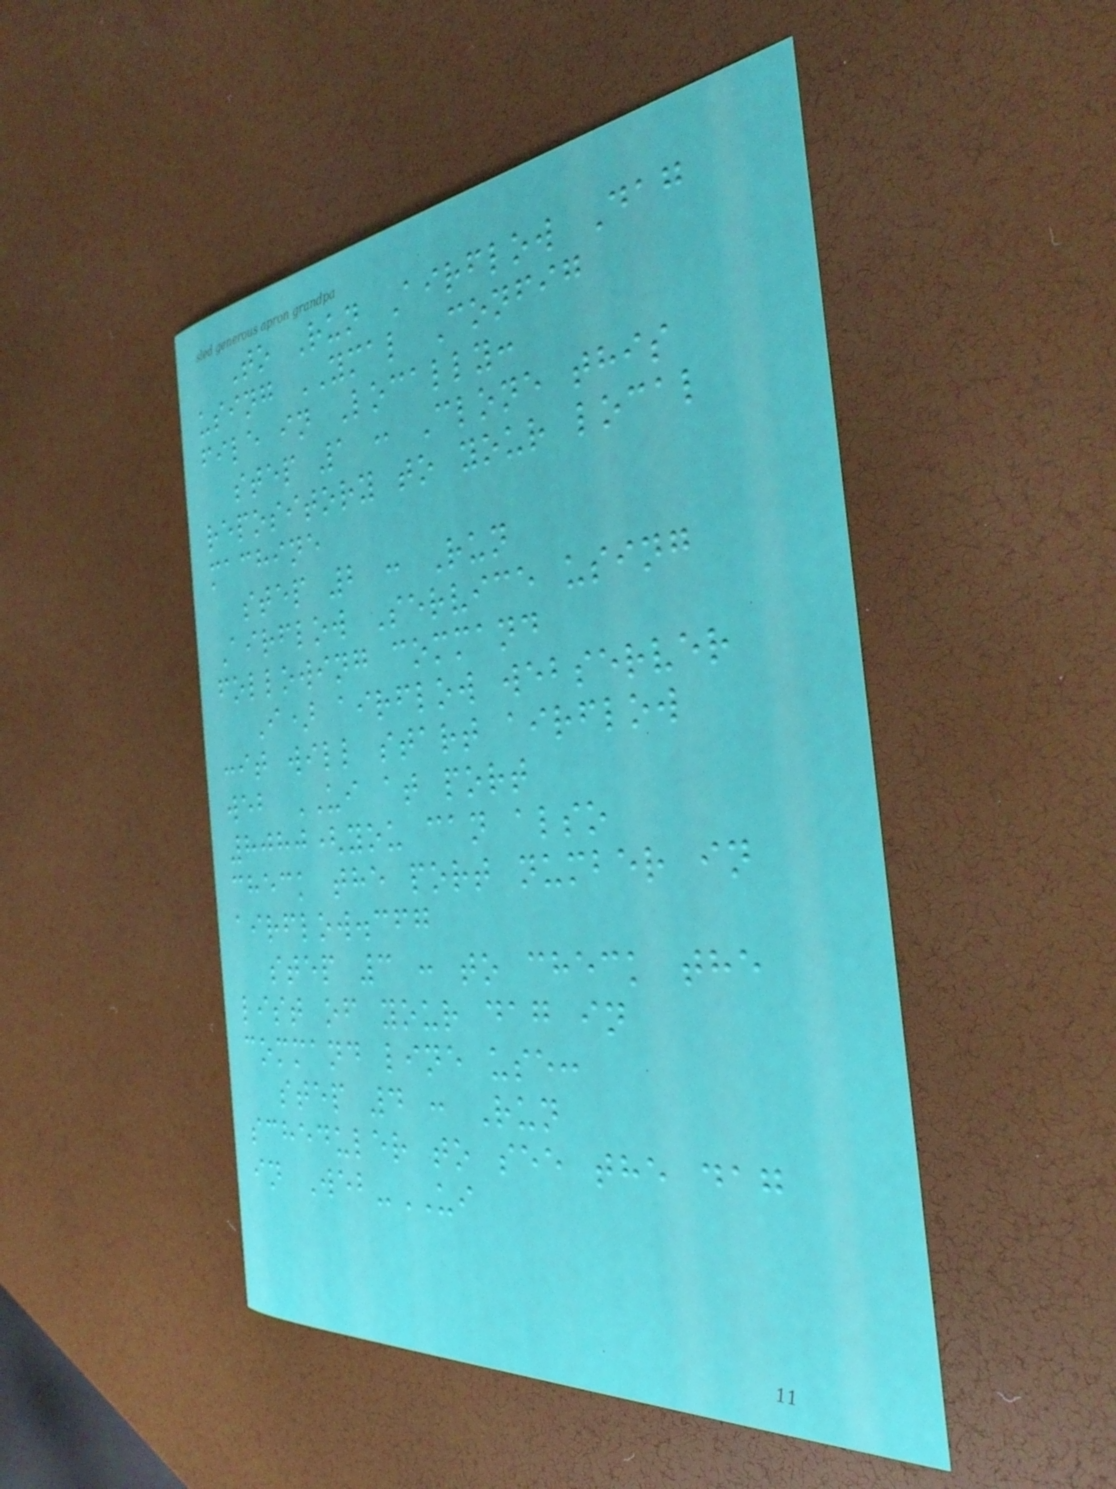To Run Airflow Dag
using YMAL Config
file in Locally:
step 1 : Clone this
repository to your local
machine
step 2 : Run
Airflow Service using
following command
I) airflow webserver
:it will start airflow
web UI at port
8080(you can also
check the port number in
airflow.cfg
step 3 : to check the
list of your dag in
command line use:
step 4 : Run
scheduler to see the dag
in Web-UI
